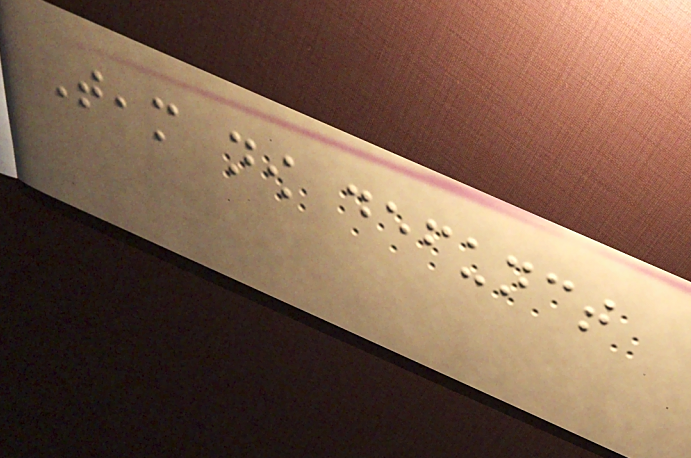Team now defunct
